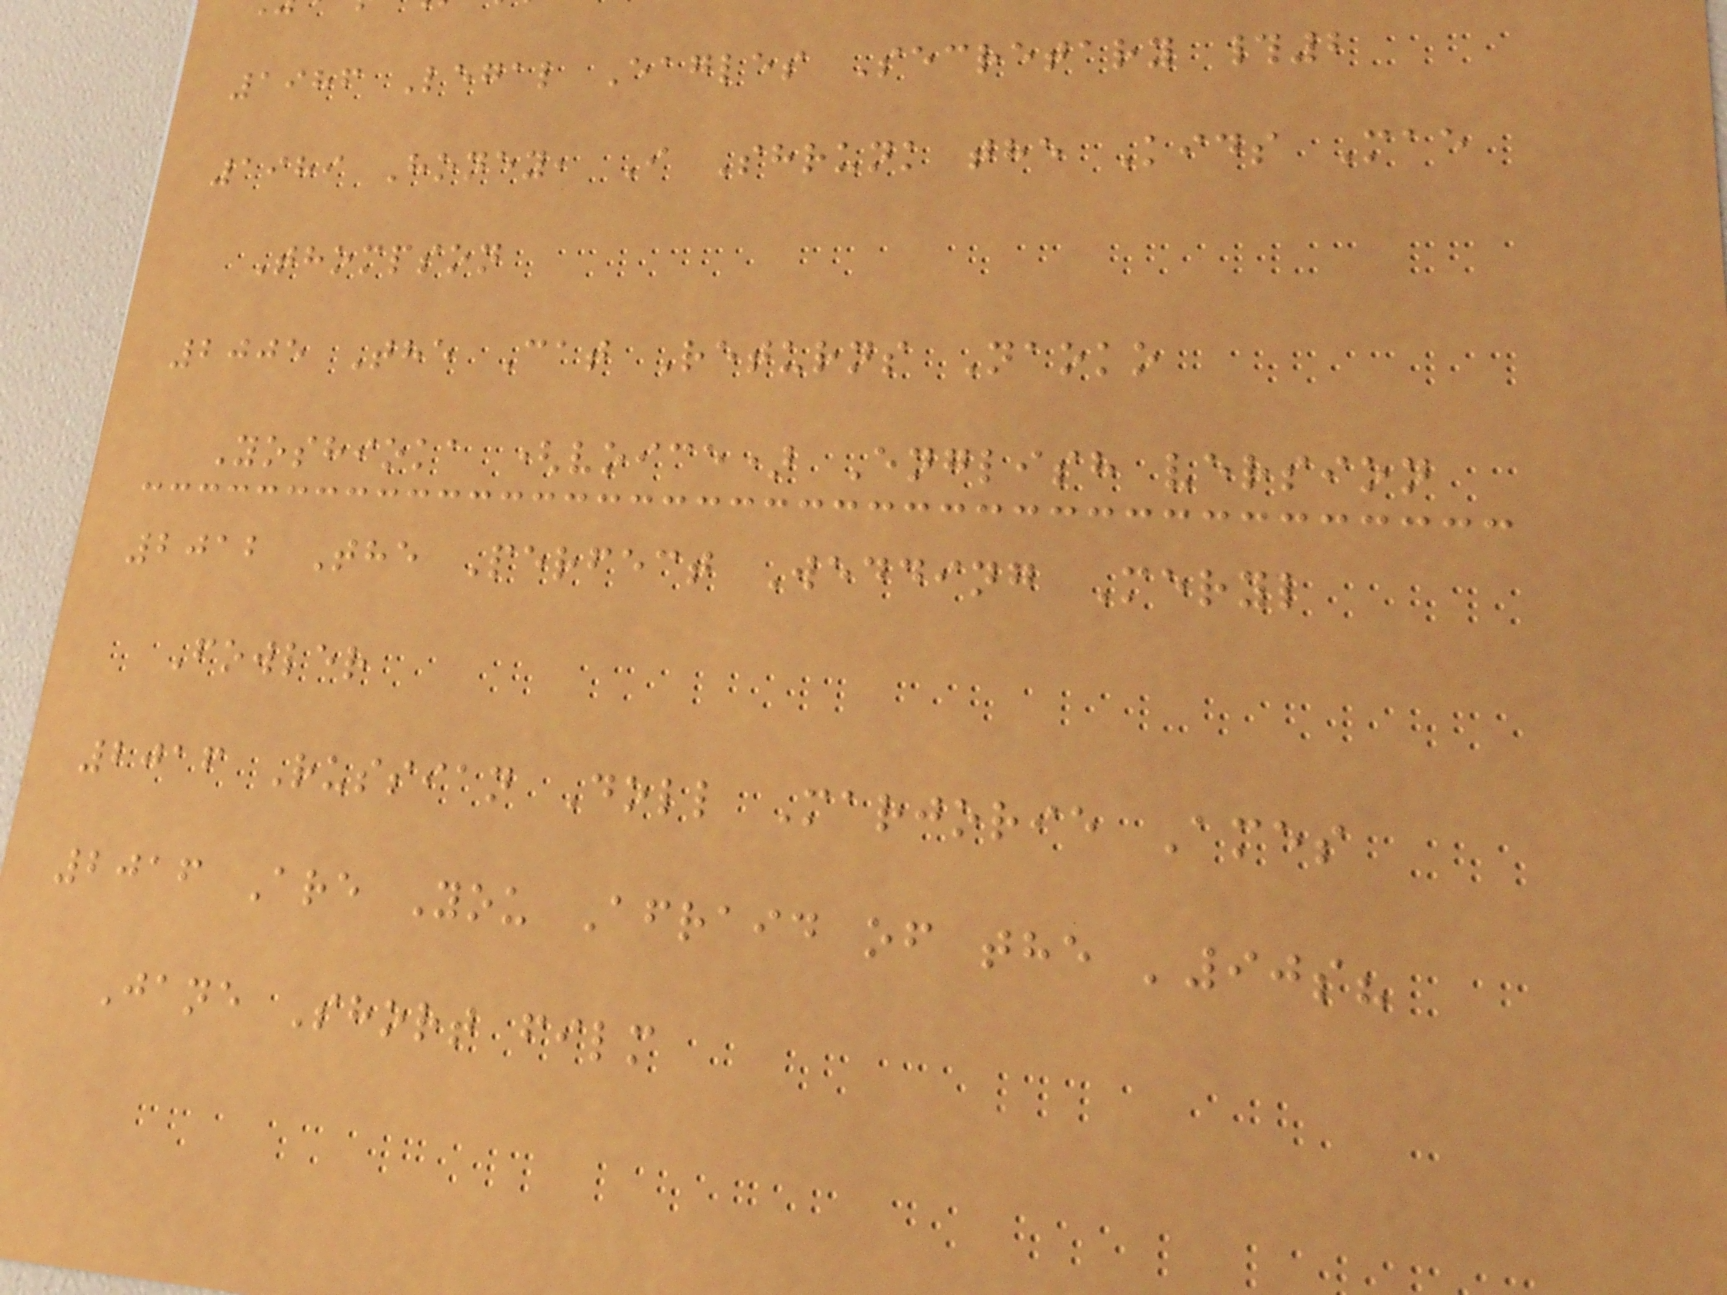1986 Legal Eagles Secretary #2
1989 Honey, I Shrunk the Kids Mae
Thompson
2005 The Cat Returns Naoko
Yoshioka (voice) English version
2012 The Perfect Wedding Meryl
Fowler
2016 Russian Doll Marjorie Ames
2016 Are You Afraid of the '90s?
Jane Short film
